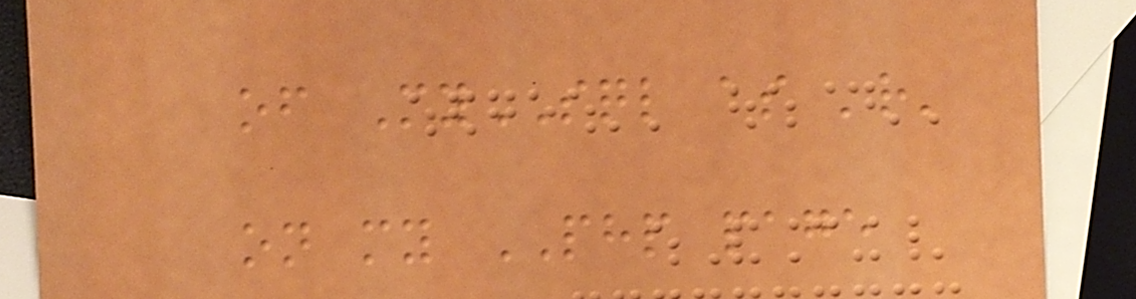of MySQL as 'r'
on my PHP page
